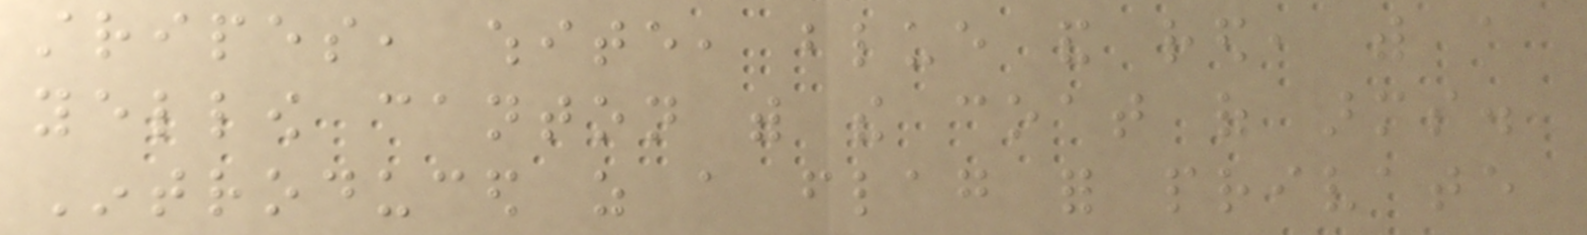stripes, white, blue and red, with a
yellow canton with the coat of arms.
Introduced as a flag for private
